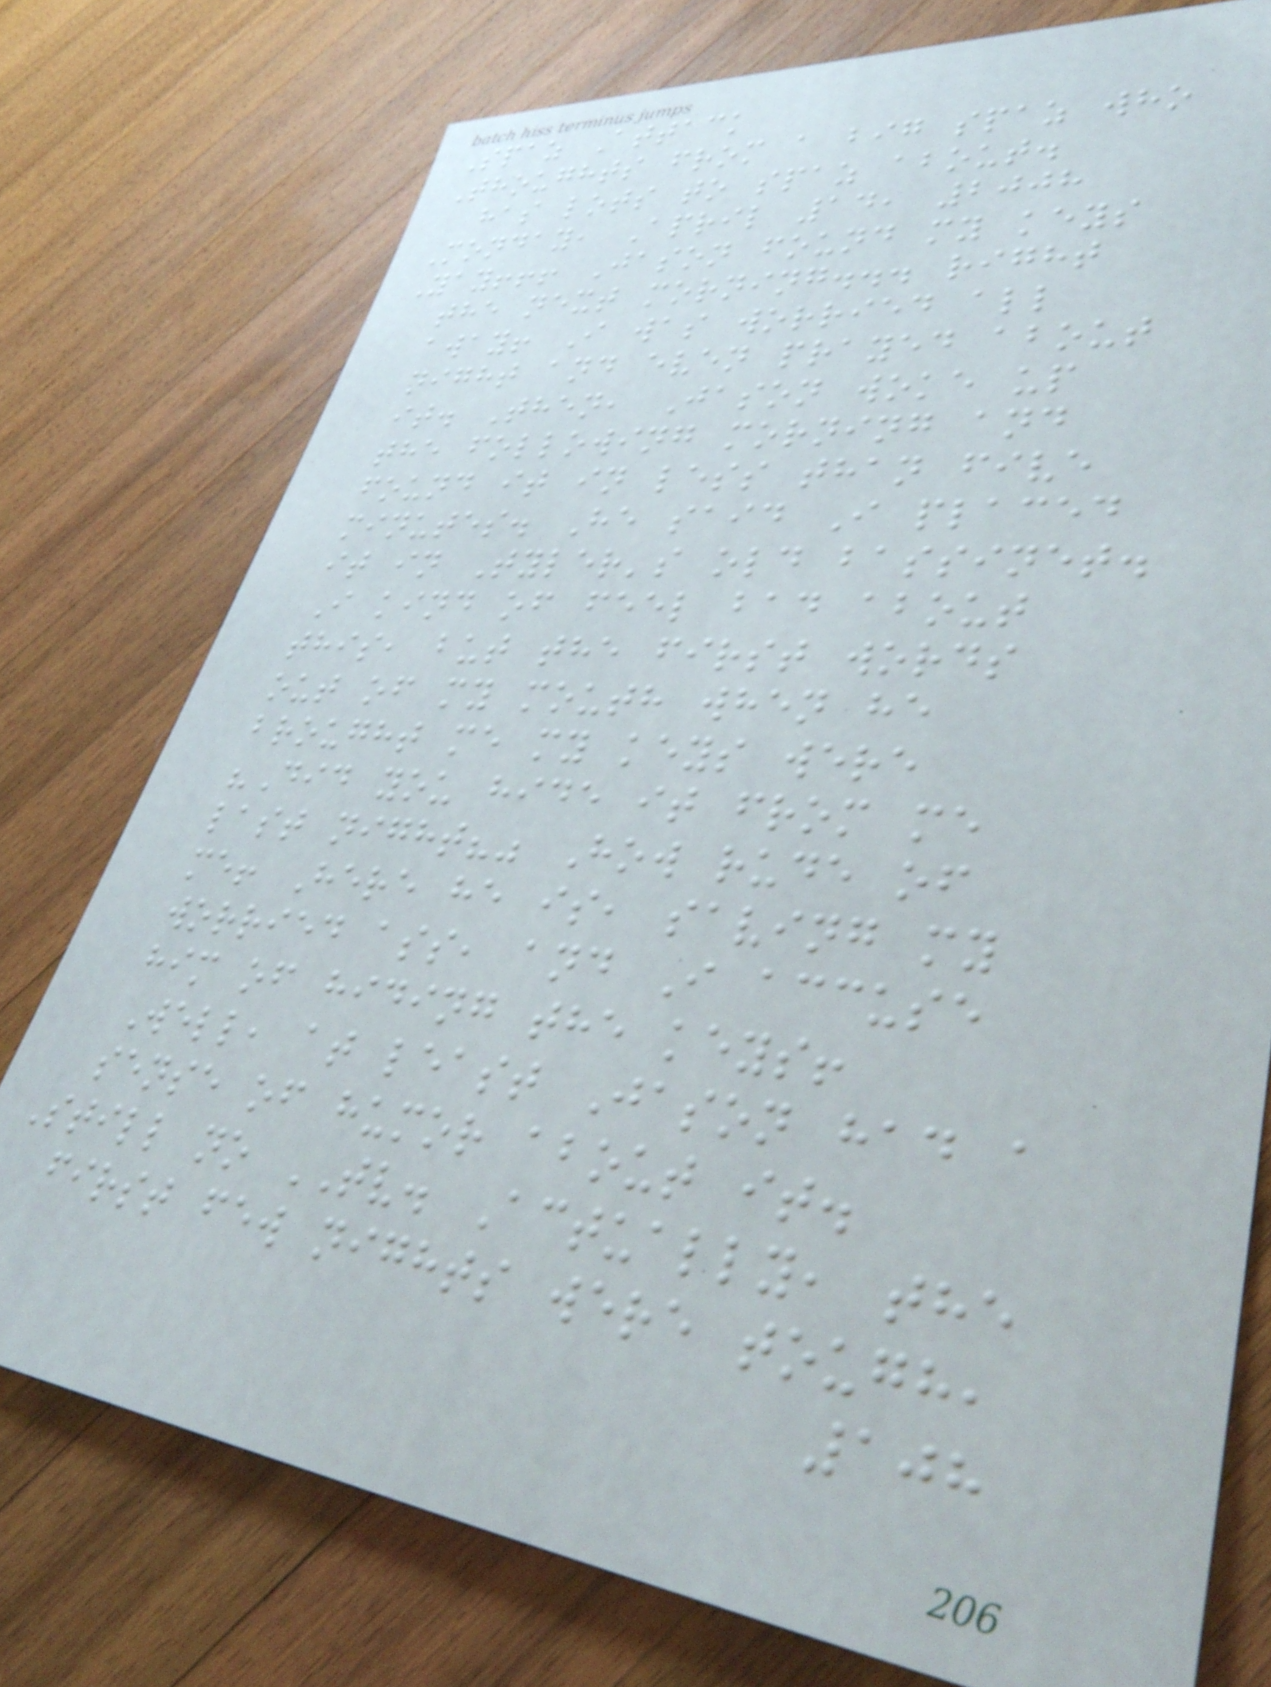Spaz Attack
Thoughts from a big spaz who
has lots to spaz about.
Monday, April 14, 2008
Yay!!! Jason found my keys
the next morning... right
away! I was worried all
night and even prayed about
it. Then, Jason woke up
the following morning and
found it in less than five
minutes. He said I placed
it in Tyler's old bassinet.
I kind of feel bad about
this, but the first words
out of my mouth when he
brought me my keys were
"Did you hide it from me
last night?" How rude of
me! Here he is, saving my
worried ass, and I accuse
him of hiding the keys!
Well, at least Jason had a
sense of humor about it.
Still no TV. Actually, the
first few nights were tough,
108
